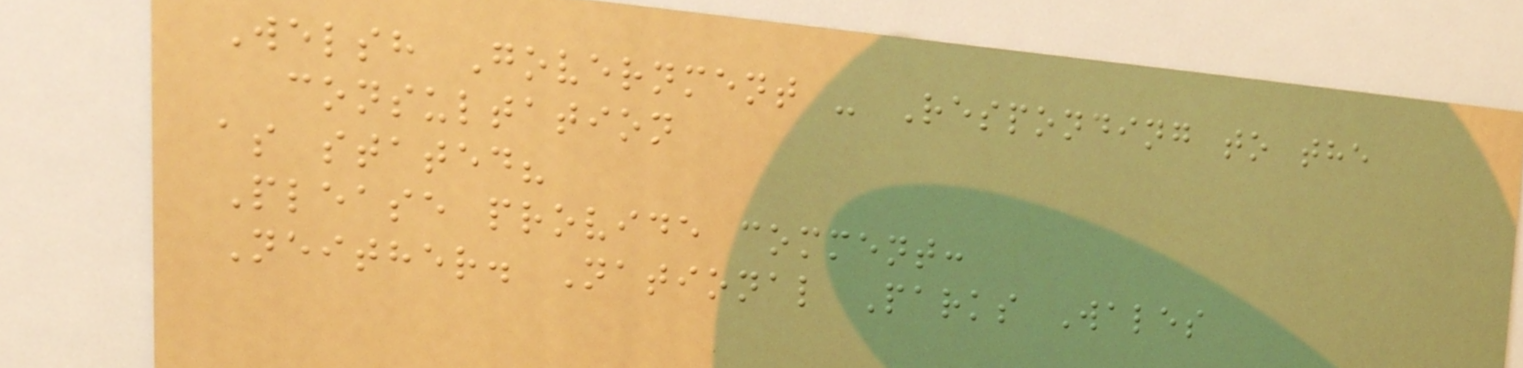Welsh Government - Responding to the
consultation
as stated?
Please provide comment:
Neither. National Parks Wales
